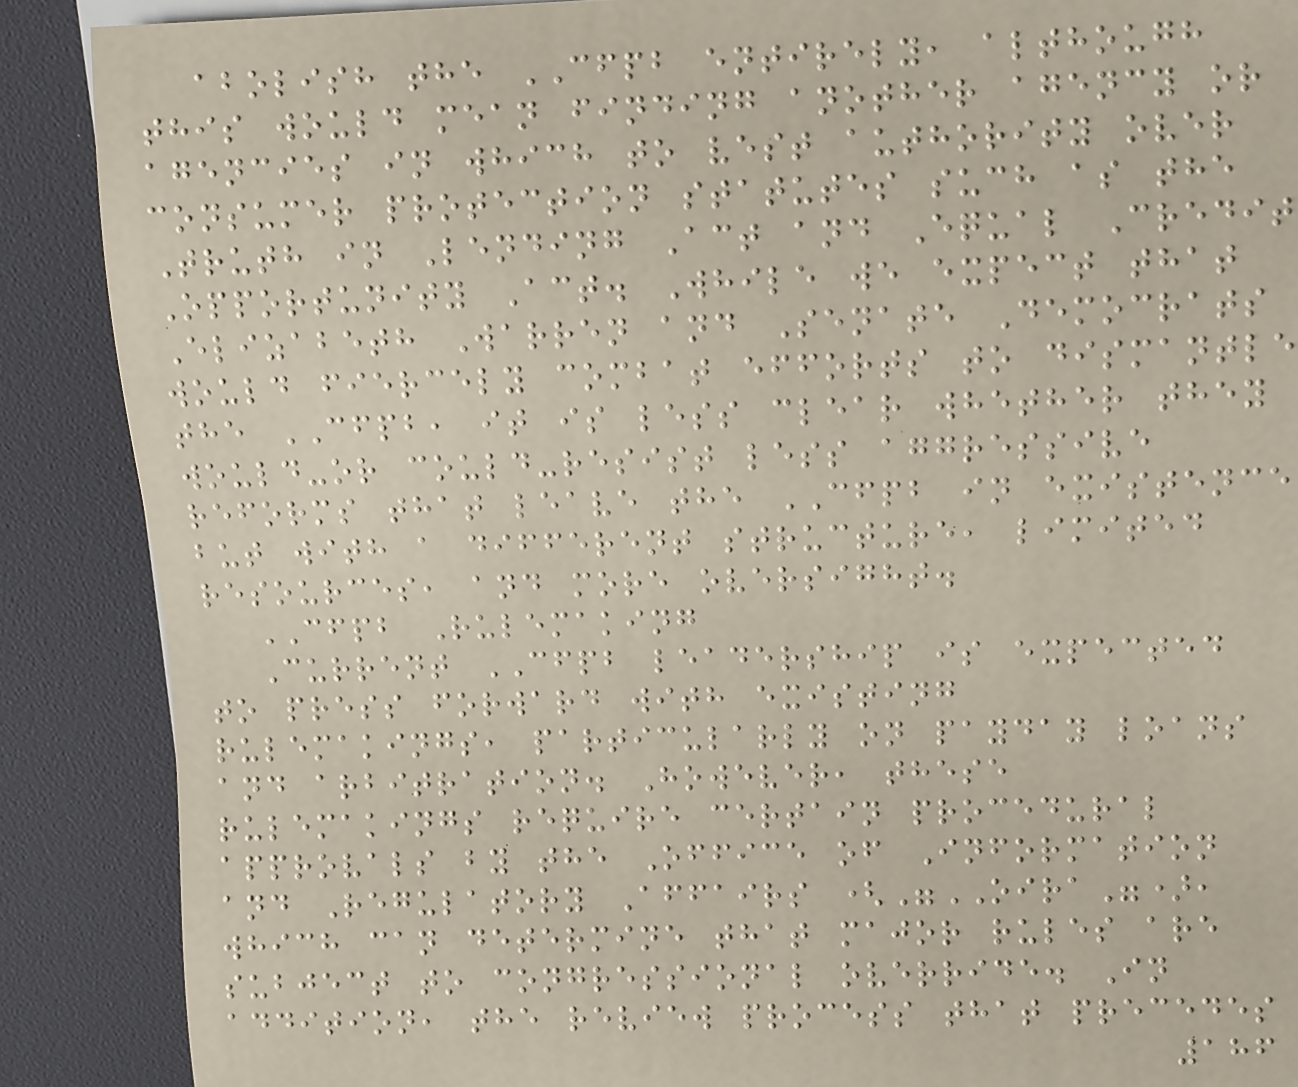abolish the CFPB entirely, although
this would mean finding another agency or
agencies in which to vest authority over
consumer protection statutes such as the
Truth in Lending Act and Equal Credit
Opportunity Act. While we expect that
Elizabeth Warren and Senate Democrats
would fiercely combat efforts to dismantle
the CFPB, it is less clear whether they
would-or could-resist less aggressive
reforms that leave the CFPB in existence
but with a different structure, limited
resources, and more oversight.
CFPB Rulemaking
Current CFPB leadership is expected
to press forward with existing
rulemakings, particularly on payday loans
and arbitration. However, these
rulemakings require certain procedural
approvals by the Office of Information
and Regulatory Affairs ("OIRA"),
which can determine that major rules are
subject to congressional override. In
addition, the review process that precedes
186
